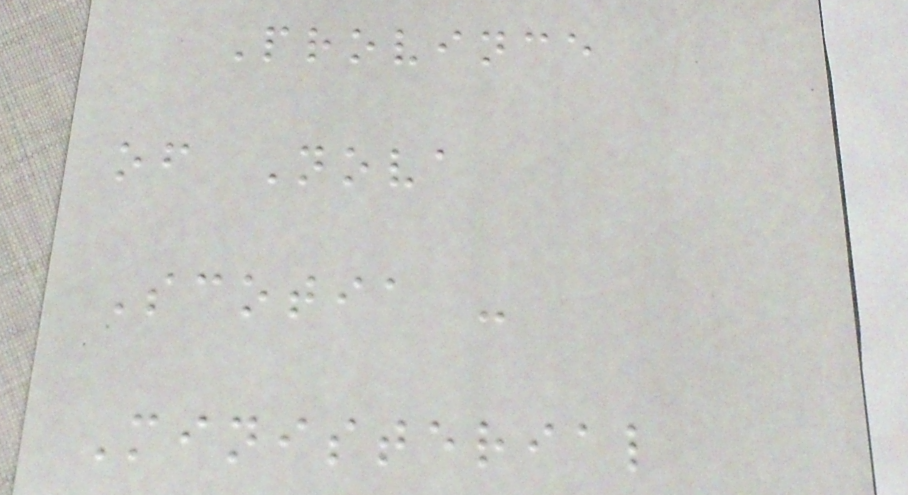Province
of Nova
Scotia -
Ministerial
